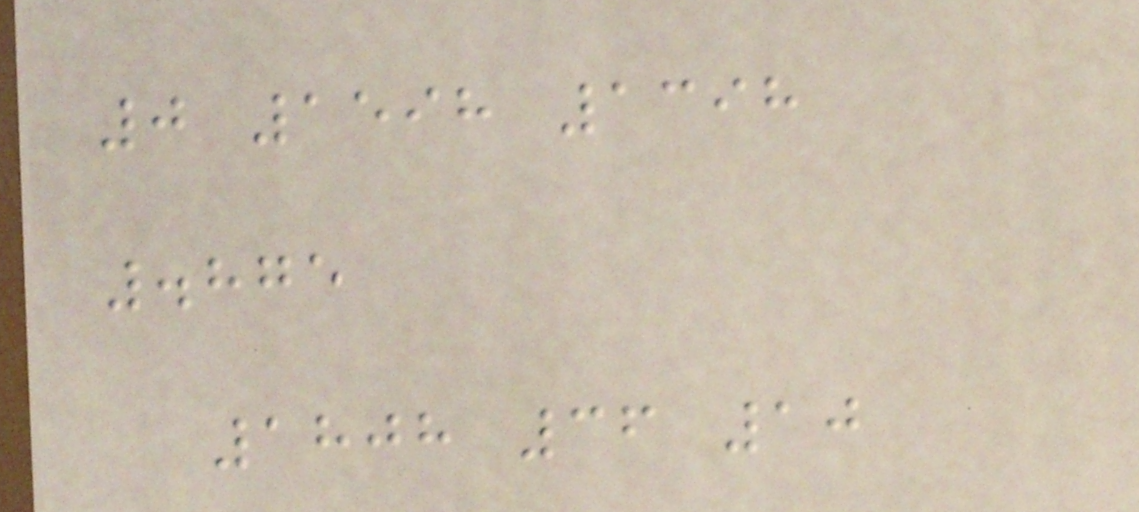0 1598 1398
.875
1808 36 10
